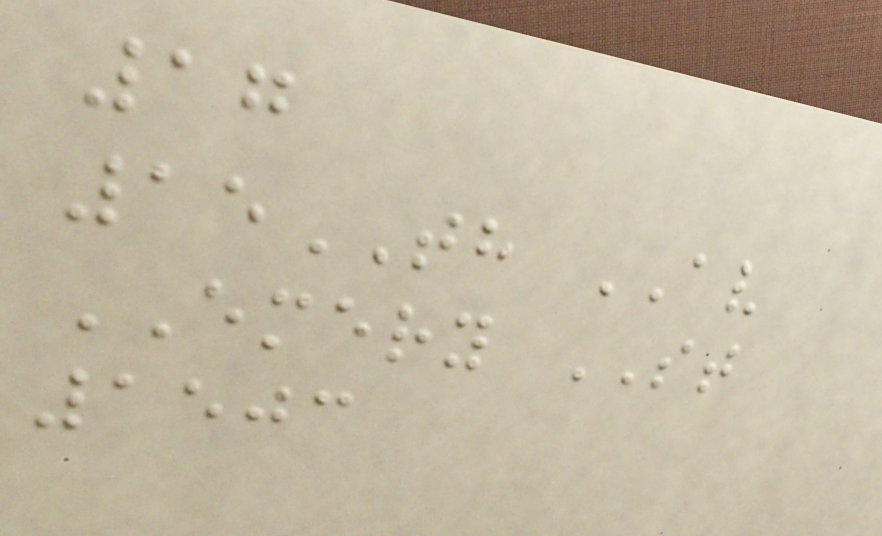17
15TH AV
EMERY ST
1503
